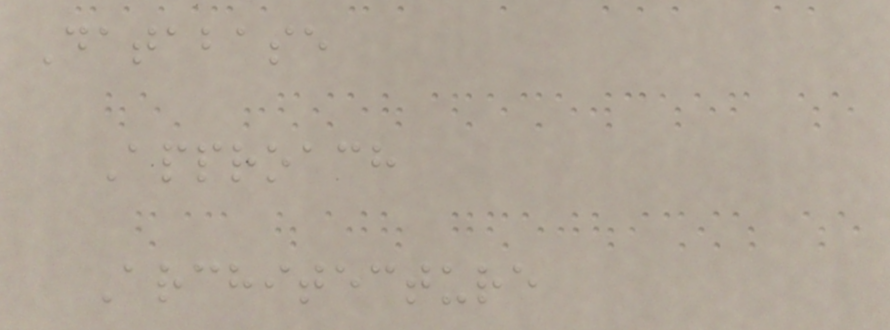Database
Approach
Architecture
